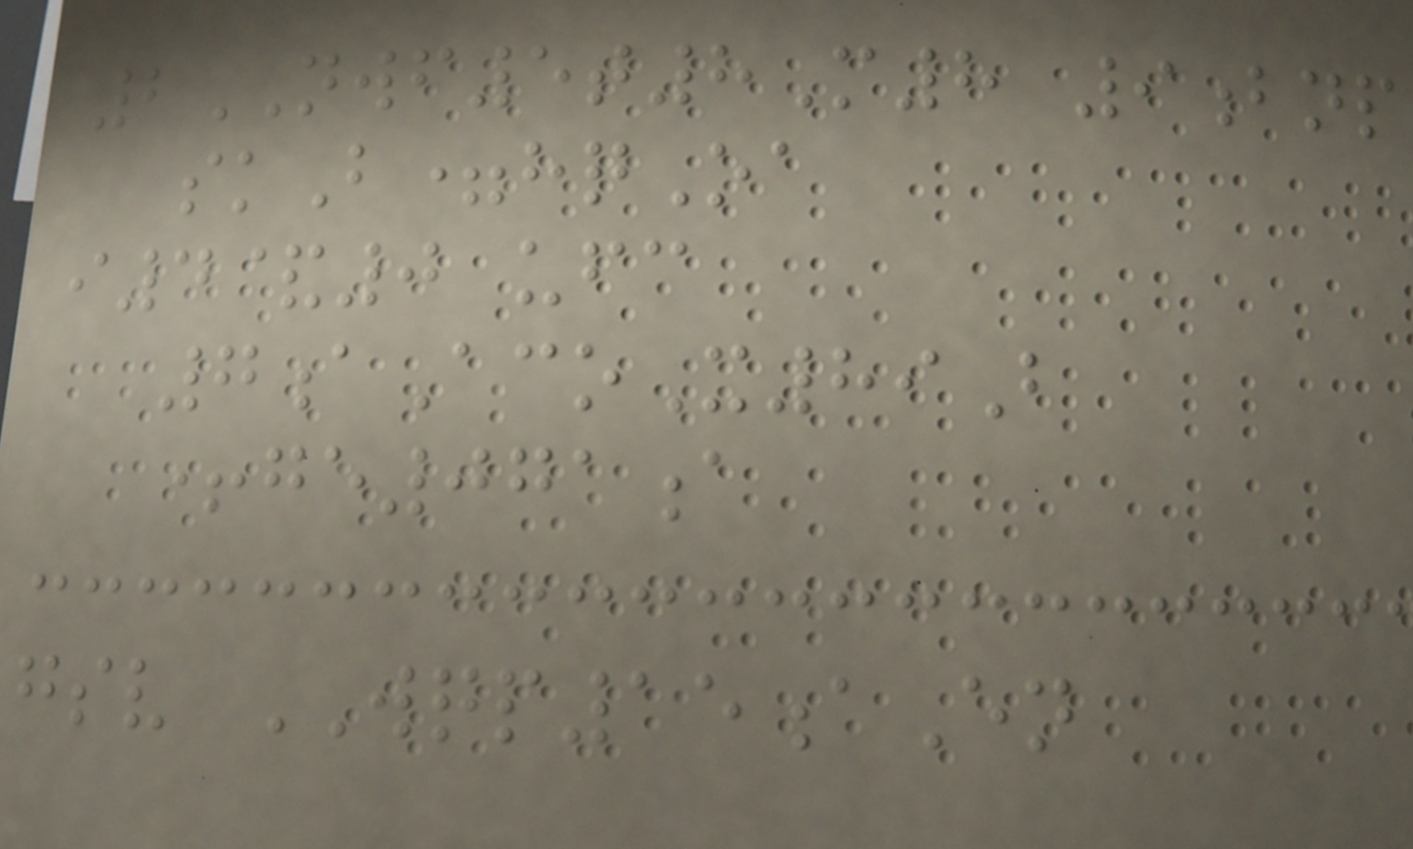2NWF5t8M8 9bnp
skB=hqOa
i4&0 ufc
7aAcoX89B
+ge071a
gsv WQP15aEn
